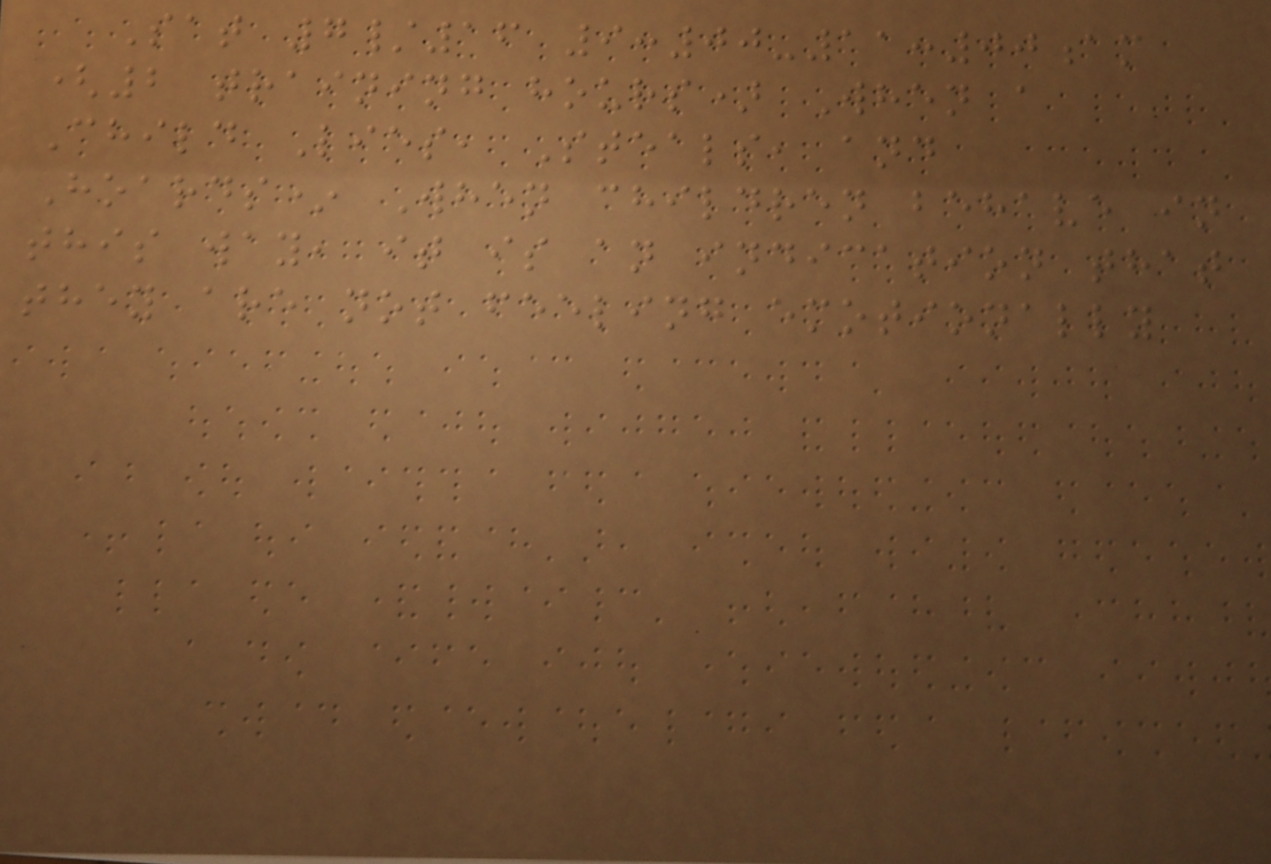Sat 7/16 9:00-11:00am
(2 training hours) When a
Child Lies, Steals, and
Hoards* When children behave in
this way, it is an indication that
they are not feeling emotionally
